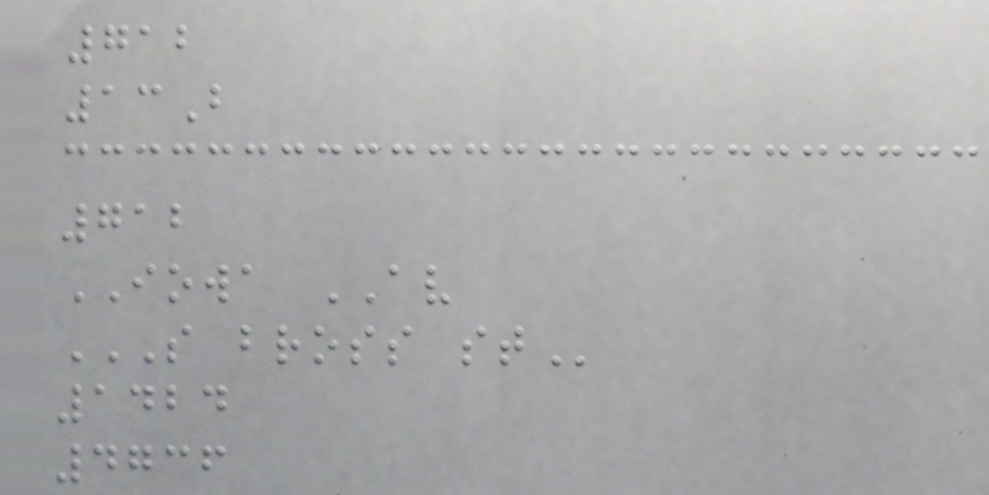712
13B
712
IOWA AV
S BROSS ST
1424
4736
